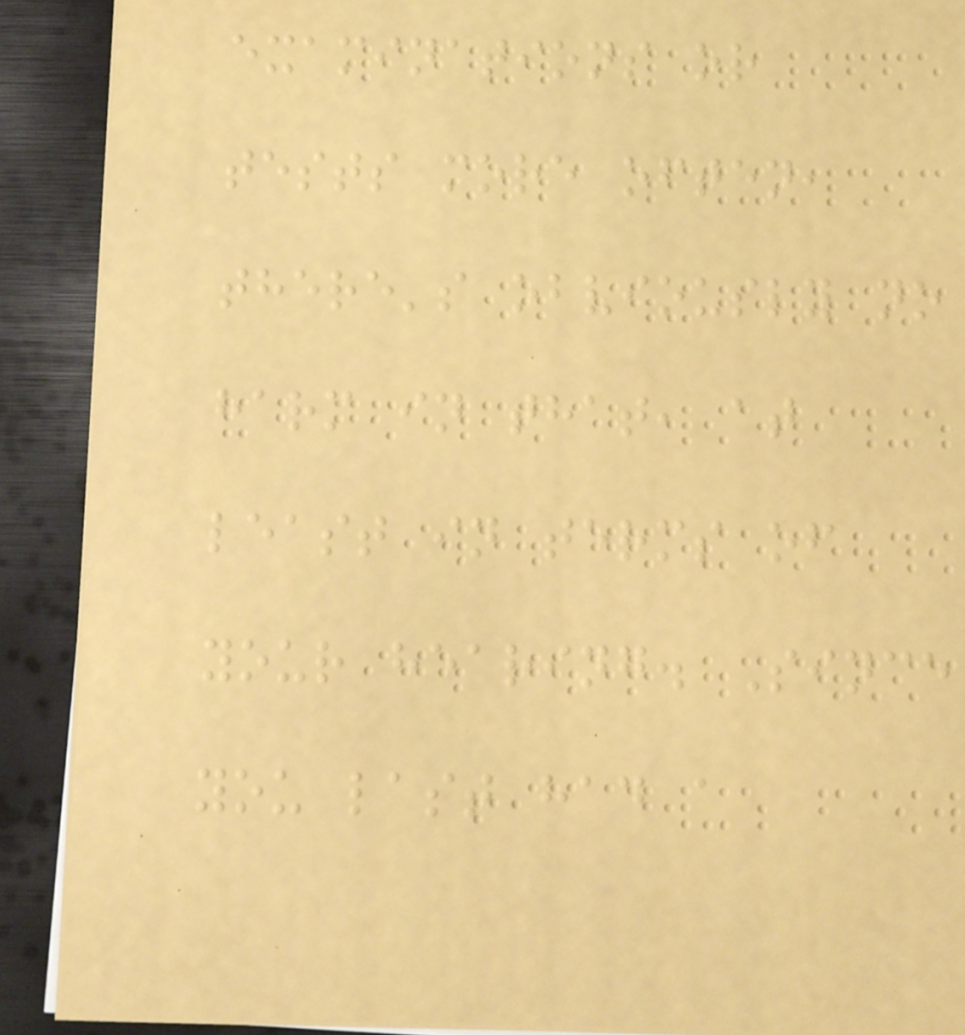examinations or
tests more often,
there's obviously no
harm in that, at
least in terms of
your hearing. Since
you last had a
